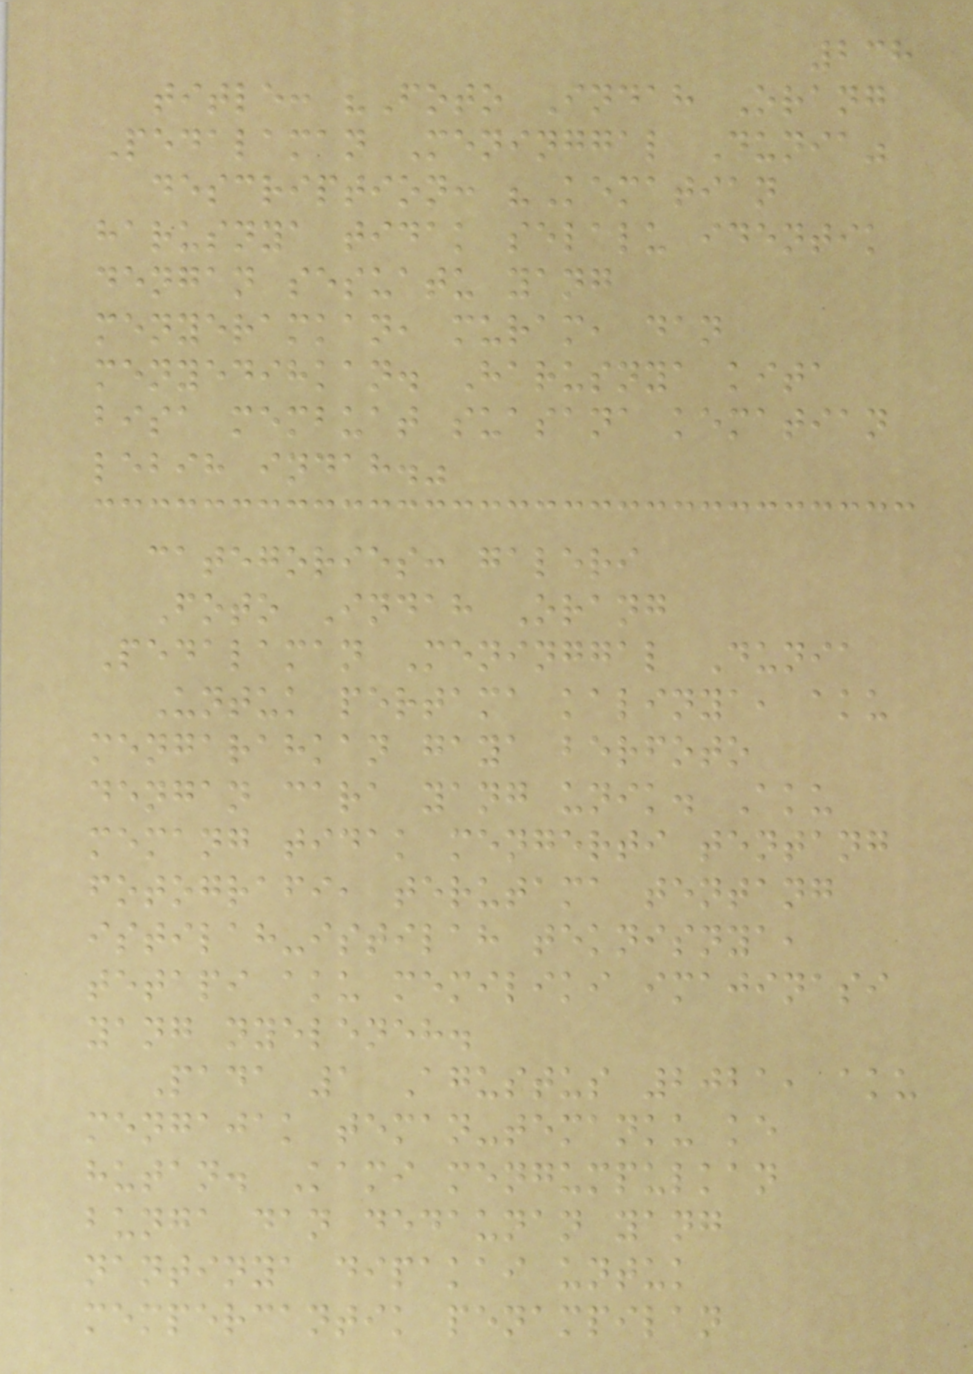238
title: "Foto Indah Orang
Pedalaman Meninggal Dunia"
description: "Kematian
harusnya tidak selalu identik
dengan sesuatu yang
menyeramkan, muram, dan
menyedihkan. Harusnya kita
bisa membuat suasana kematian
lebih indah."
categories: galeri
Foto Indah Orang
Pedalaman Meninggal Dunia
Untuk pertama kalinya, aku
mengarahkan gaya berfoto
dengan cara yang unik. Aku
memang tidak mengerti tentang
fotografi, terutama tentang
istilah-istilah teknisnya,
tetapi aku memiliki imajinasi
yang nyeleneh.
Pada 1 Agustus 2021, aku
mengajak teman-temanku ke
hutan. Kami mengumpulkan
bunga dan dedaunan yang
nantinya dipakai untuk
mempercantik penampilan
